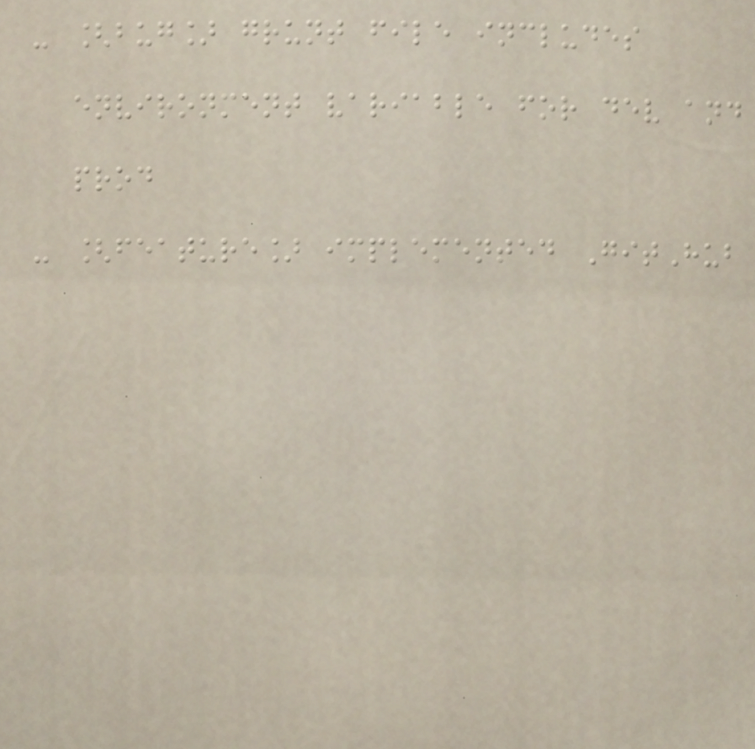- [bug] grunt file includes
environment variable for dev and
prod
- [feature] implemented GitHub
